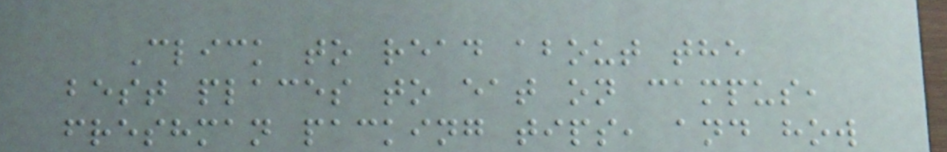Click to read about the
best places to eat on campus,
freshman packing tips, and how
